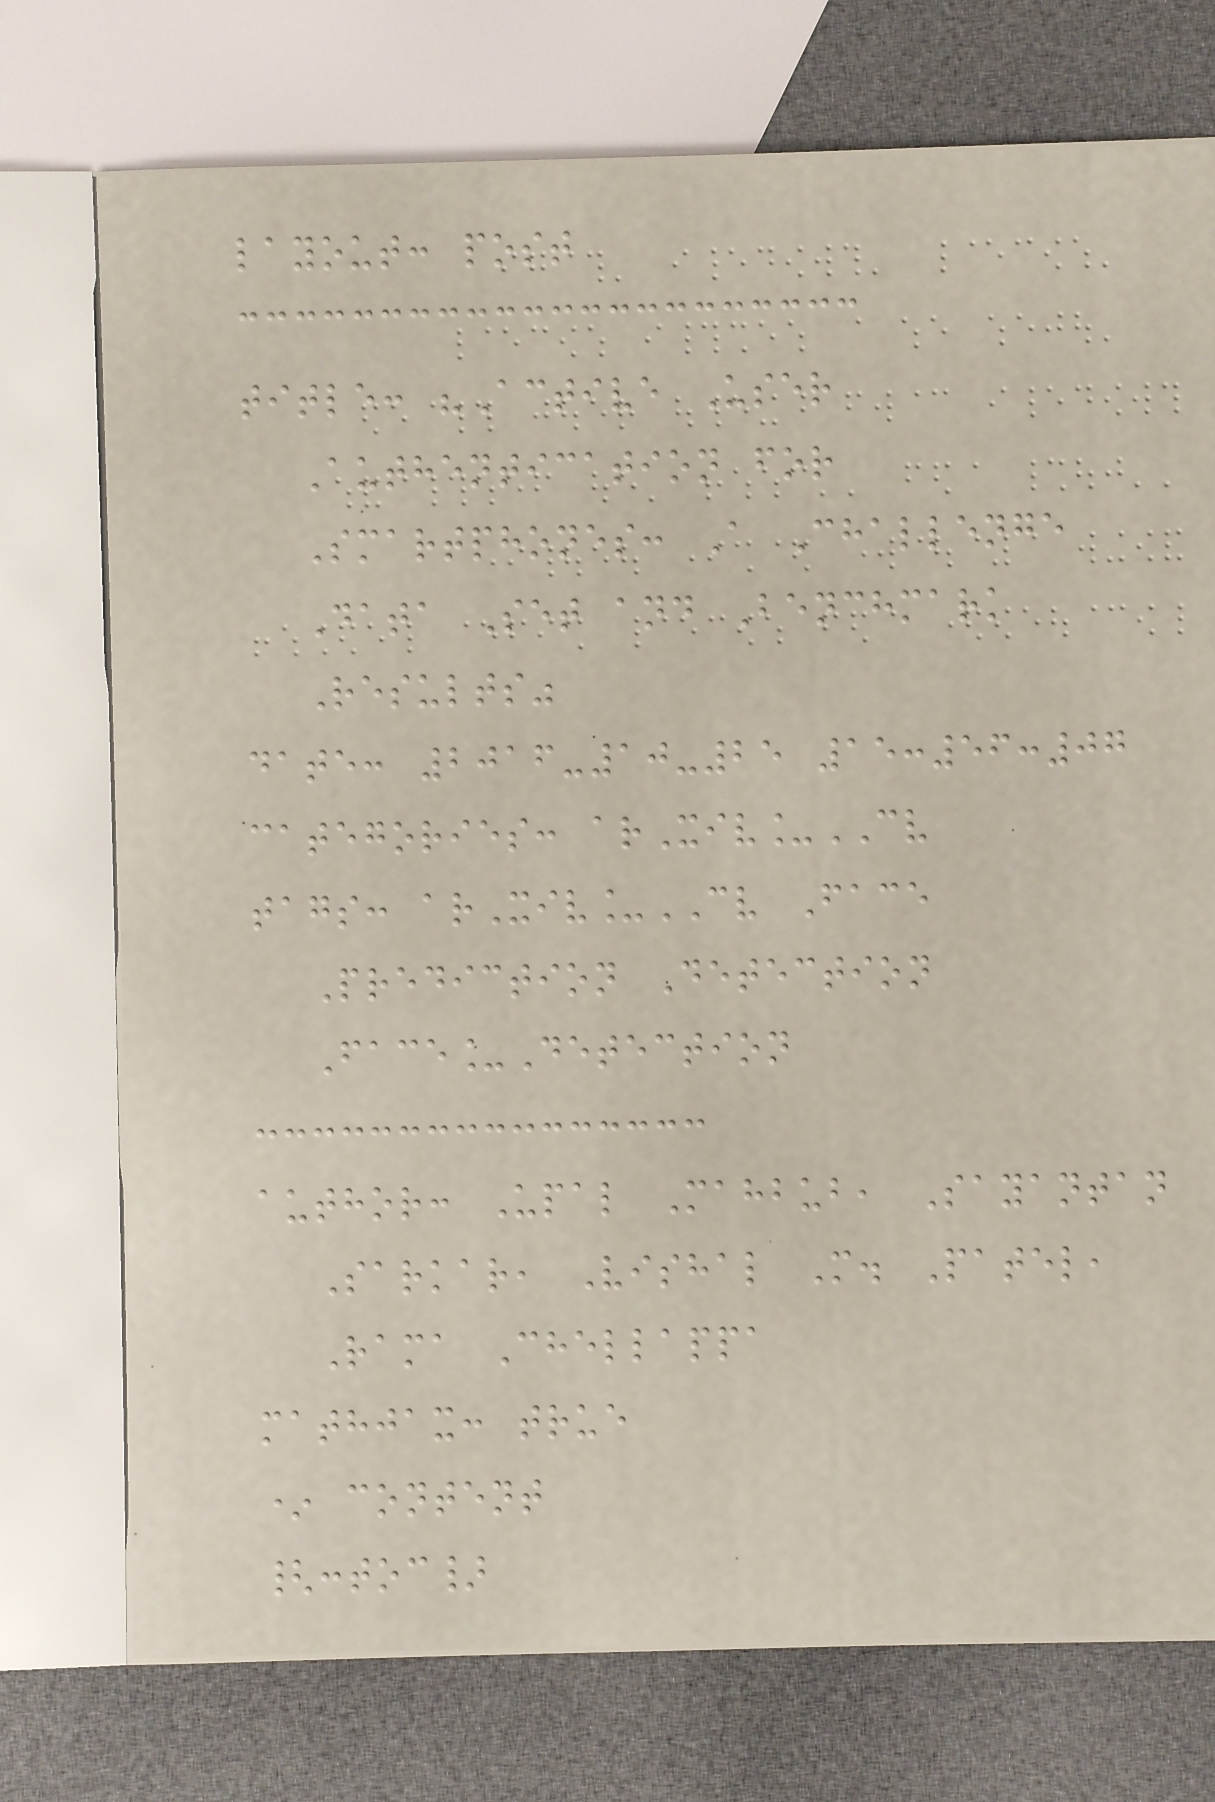layout: post
title: "Active User
Authentication for
Smartphones: A Challenge
Data Set and Benchmark
Results"
date: 2016-10-25 15:56:07
categories: arXiv_CV
tags: arXiv_CV Face
Prediction Detection
Face_Detection
author: Upal Mahbub, Sayantan
Sarkar, Vishal M. Patel,
Rama Chellappa
mathjax: true
* content
{:toc}
